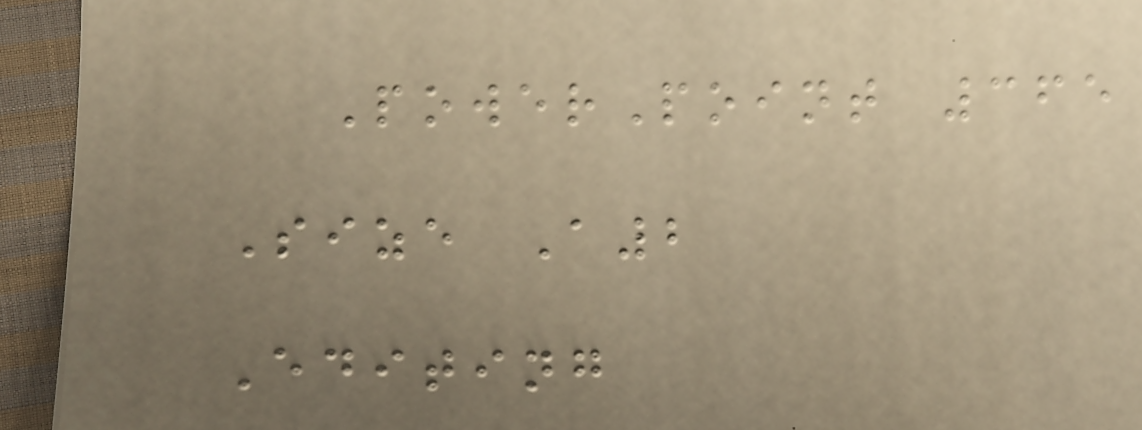PowerPoint 365
Size A2
Editing
